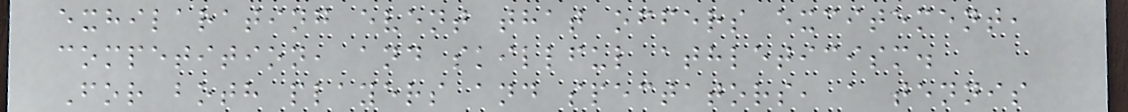exhilarating event that offers excitement,
competition, and skillful athleticism.
For both players and spectators, a tennis
